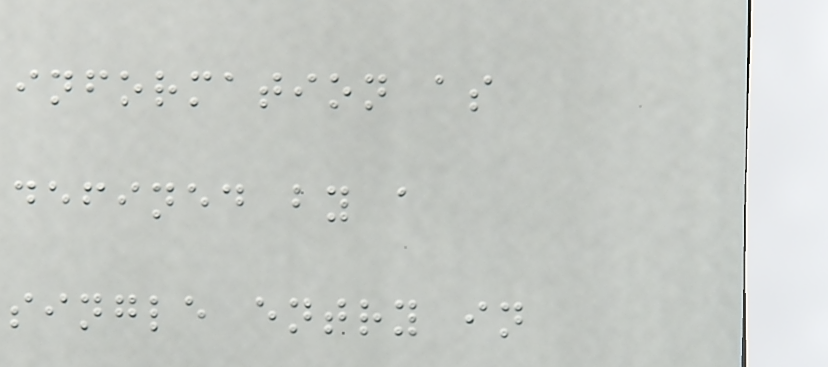information as
defined by a
single entry in
